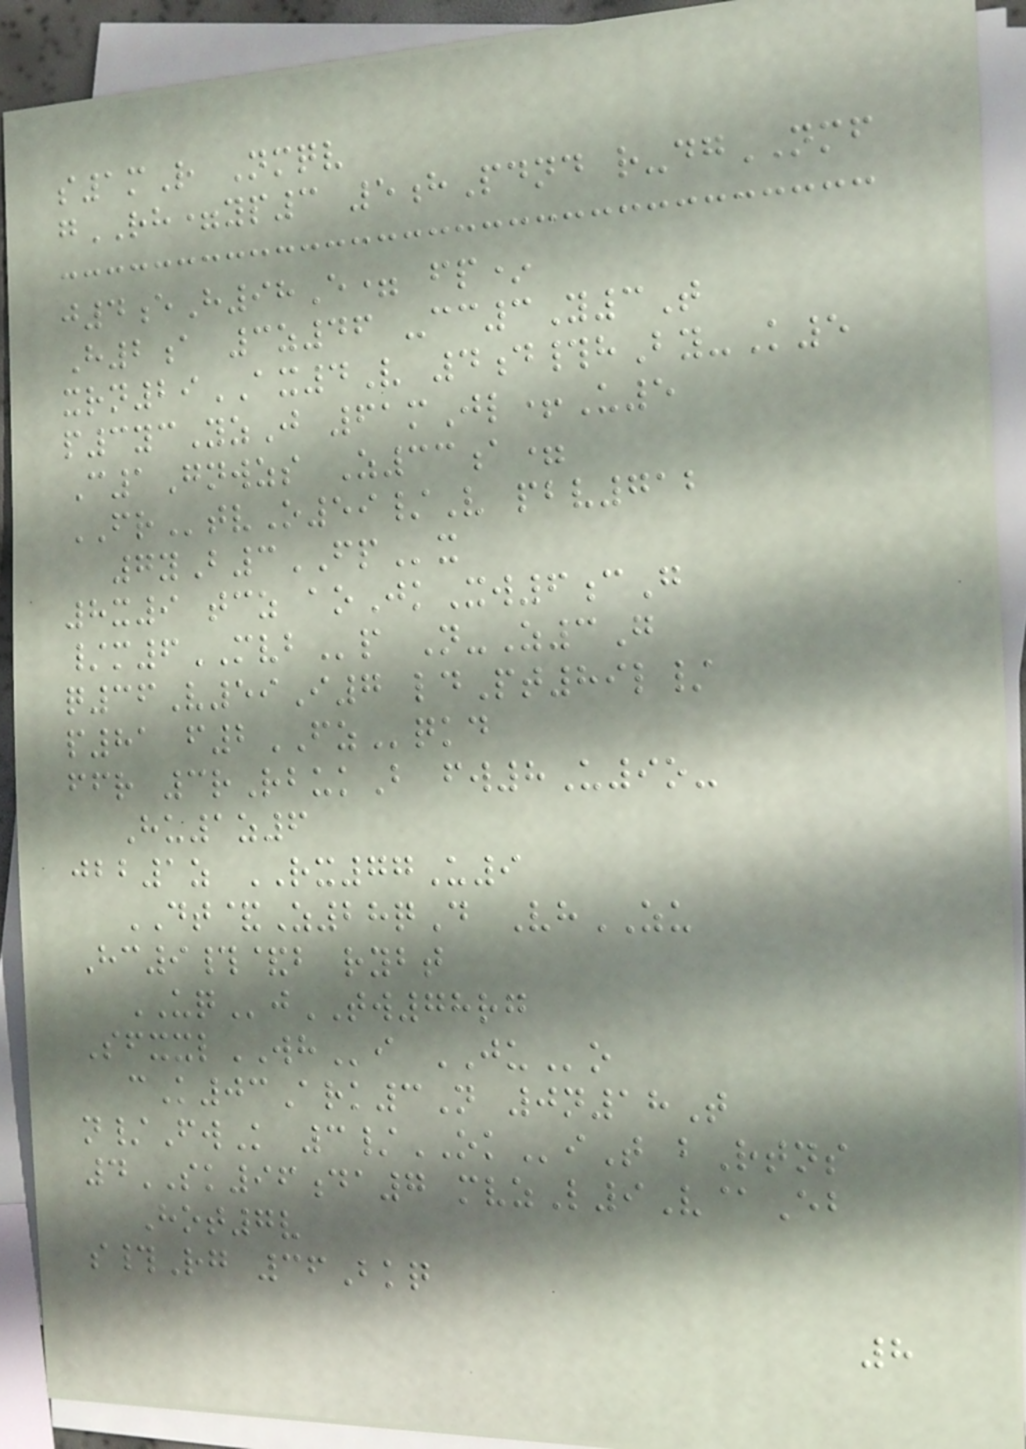s1mR Nmqv
gRH=yp3 5hPdnd r-dgNMF
j4eH98E= fp*
H2a 3z46 -cc3Y3T
xrn29AX4V 4d#hBy-K5
p3ycYzJ 61mJl+U5
C1Gnwzs Z33a=
FRtvO59/V pbv712
7yB3FPx
8x9 tcz aoJkXw6cG
/m6MVBp N-Z3G
q36V59I7 ldPt89l/
p81 f2FZqkd
ffr 3rRbukB fw8U9o-
Hu1z6
jbb1z RX77U9
DT&Z28qD VhZU
Hc9#&b rybt
UQjTW78rg
SfxxlWHi JUo
cK03Ark3N 0n18T
n/FwK 3/OKiT bRtns
4SK96da7 mvzL9V@Eb
Hot7v
s#Rg 36Bkq
8
